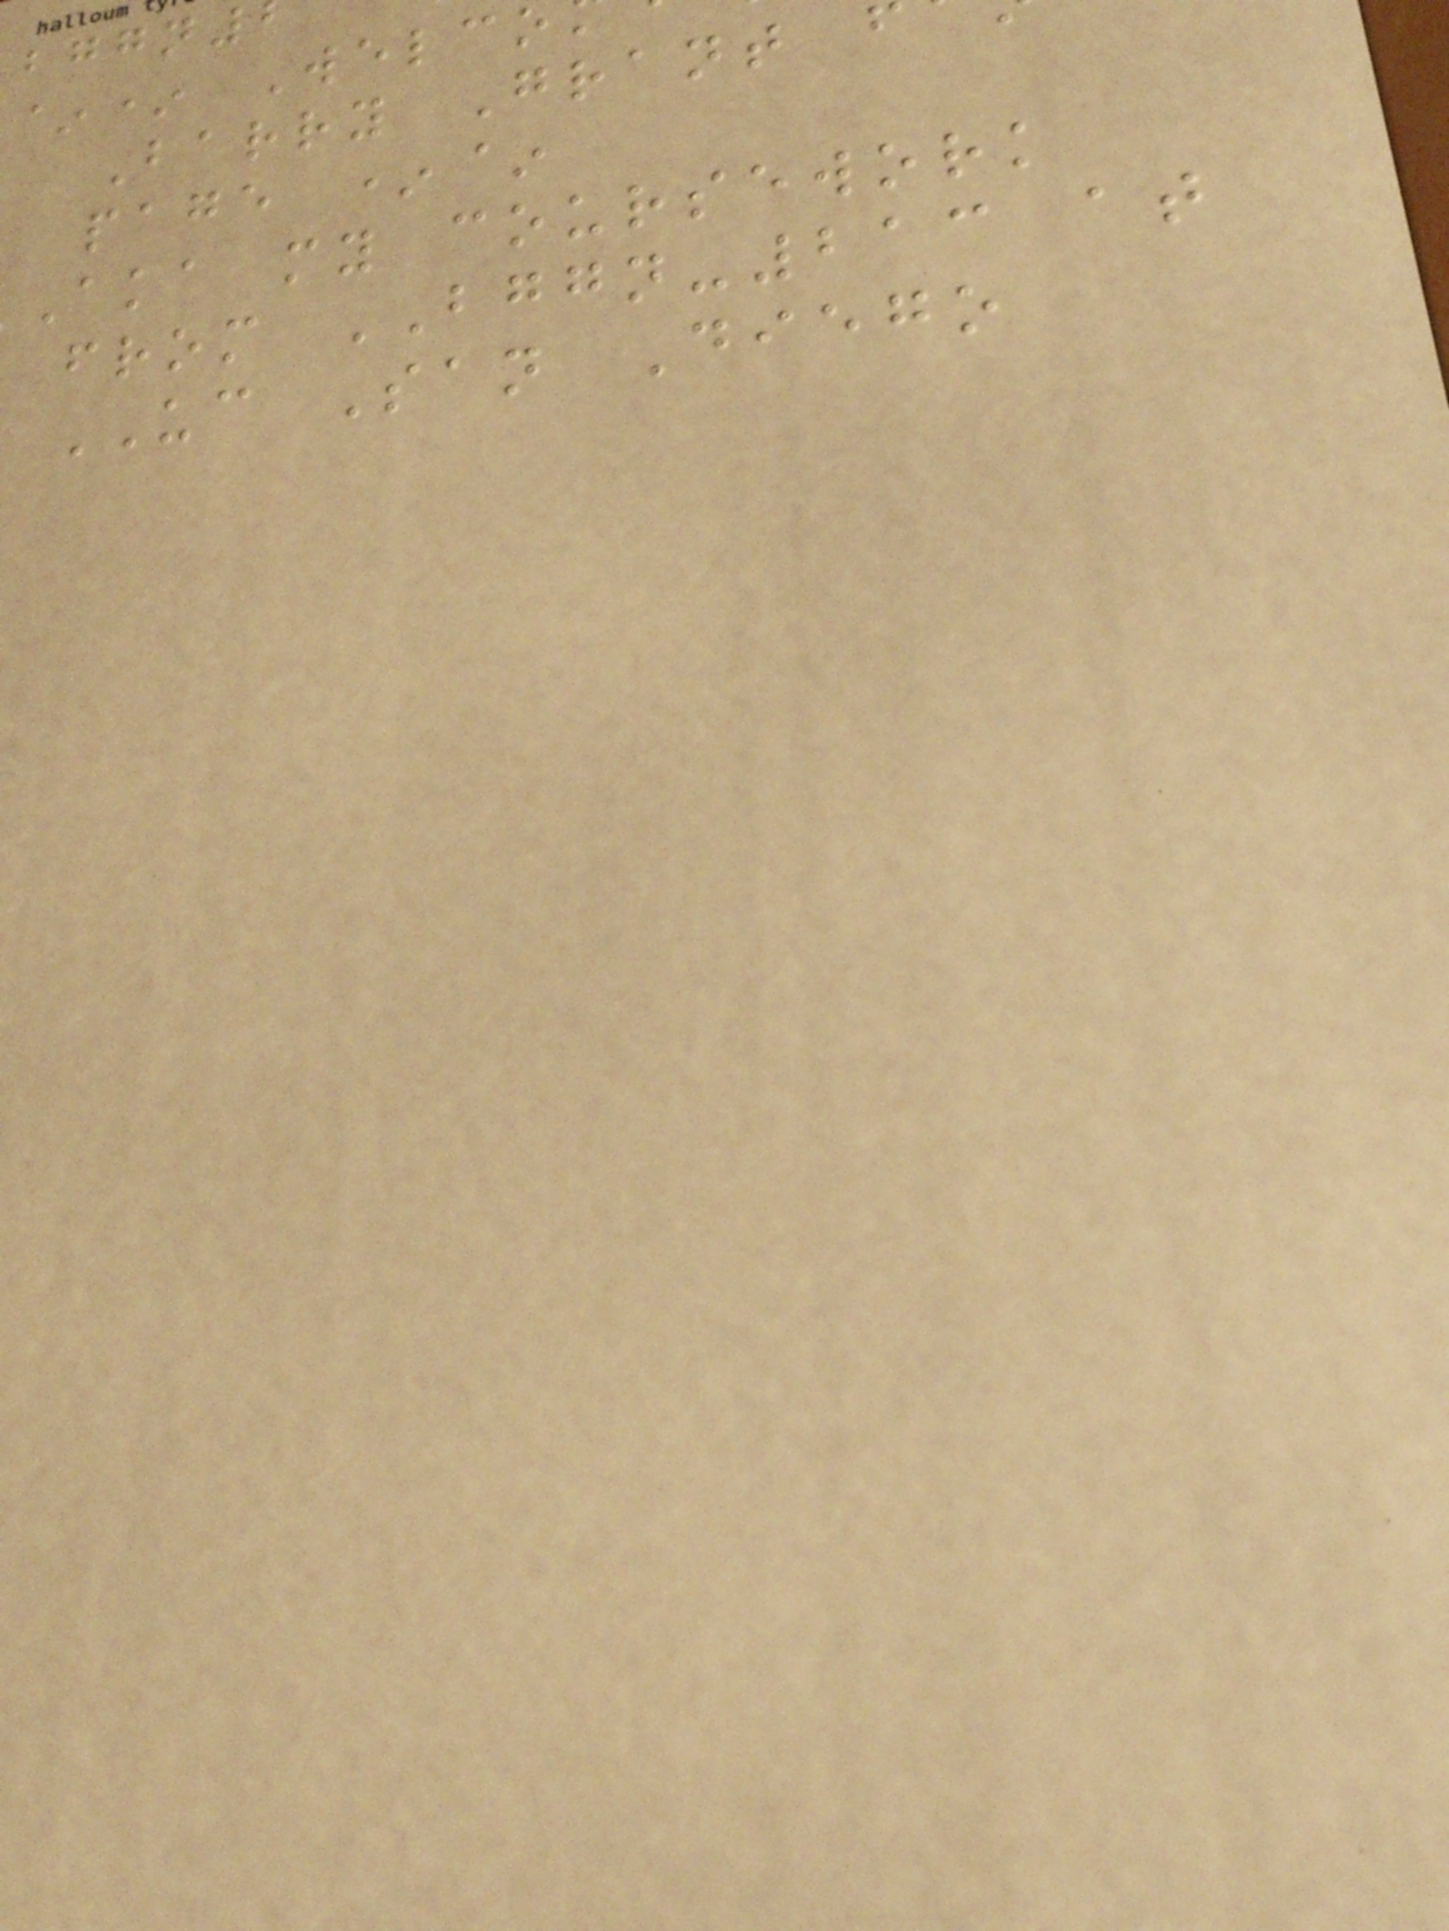bggn
~* Welco
Barry Grant
page *~
aka my coursework
from BGGN-213 at
UC San Diego
